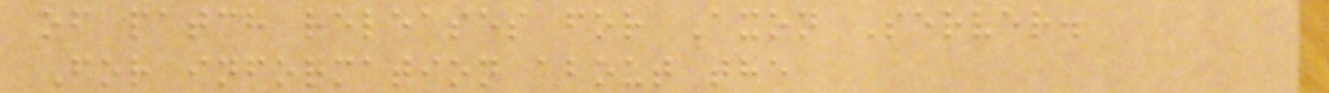of patch releases for Axon Server.
For information about the
